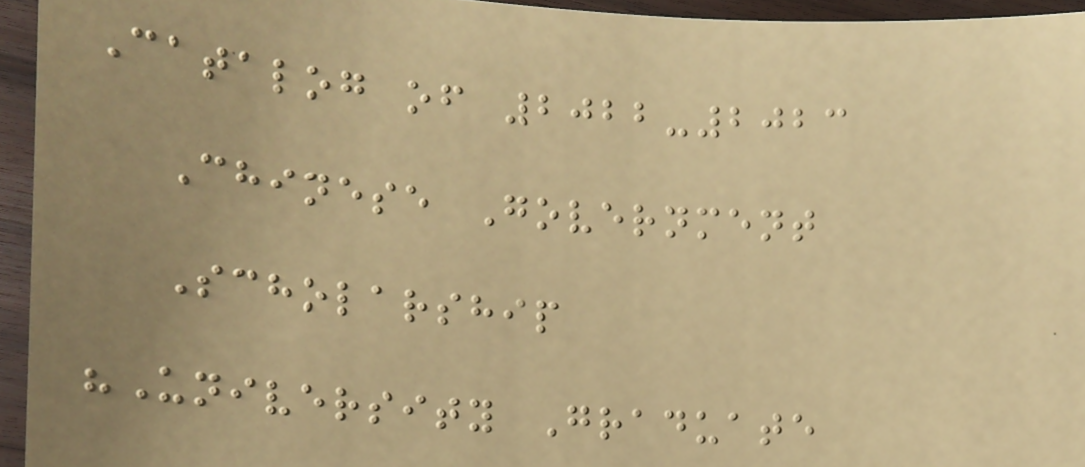Catalog of 2022-2023
Chinese Government
Scholarship
"University Graduate
